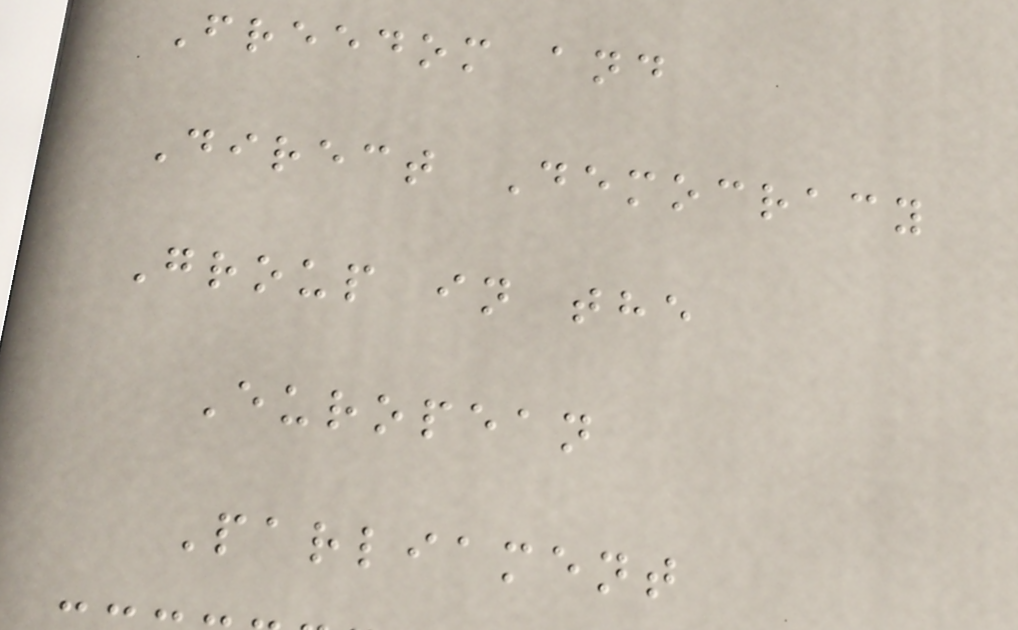Freedom and
Direct Democracy
Group in the
European
Parliament
